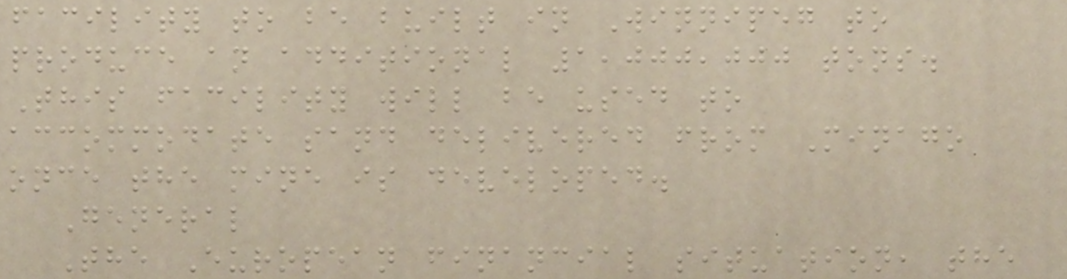facility to be built in Winnipeg to
produce an additional 1,000,000 tons.
This facility will be used to
accommodate sand delivered from Minago
once the mine is developed.
General
The European financial situation, the
